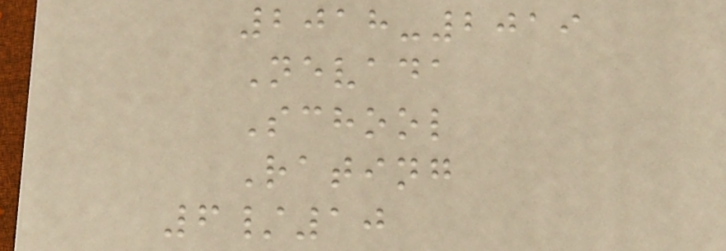2018-2019
Nevada
School
Rating
6/10
